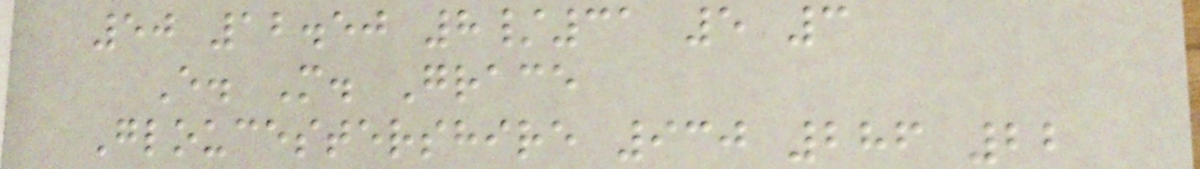50 12.50 8/31 5 3
E. M. Grace
Gloucestershire 930 286 22
